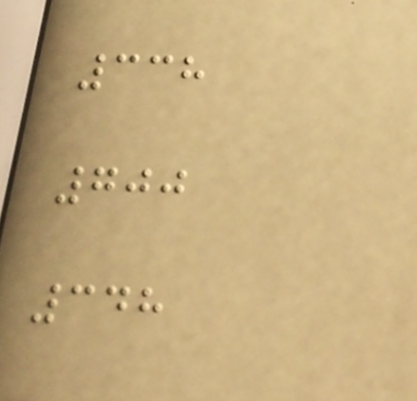338
700
348
